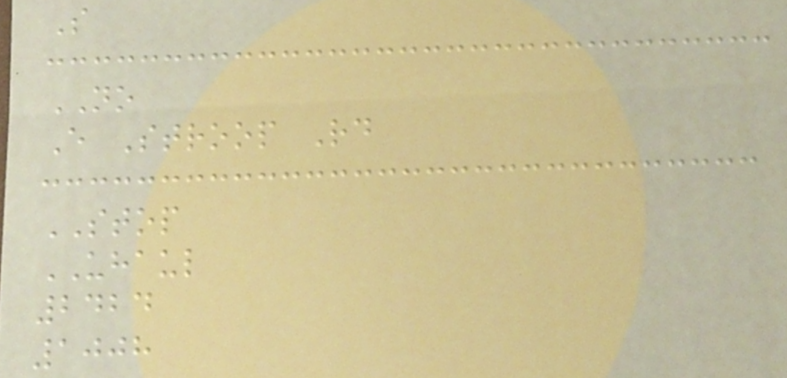S
NO
E Stroop Rd
STOP
UHAUL
2424
1008
